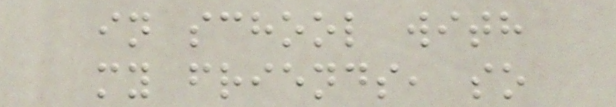in school with
my friends, so
